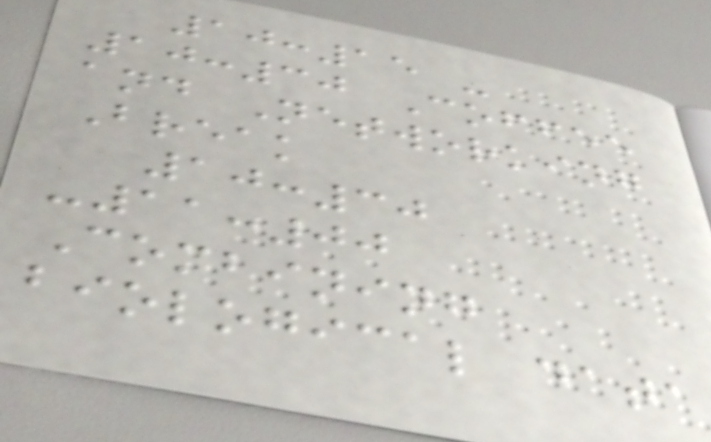10:15 -
10:30 Coffee
and Networking
Break
10:30
-11:00
Combining
biological data
